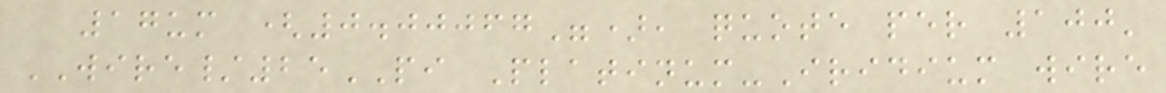17um (0.00067"), quote per 100'
WIRE/25PI Platinum-Iridium wire
